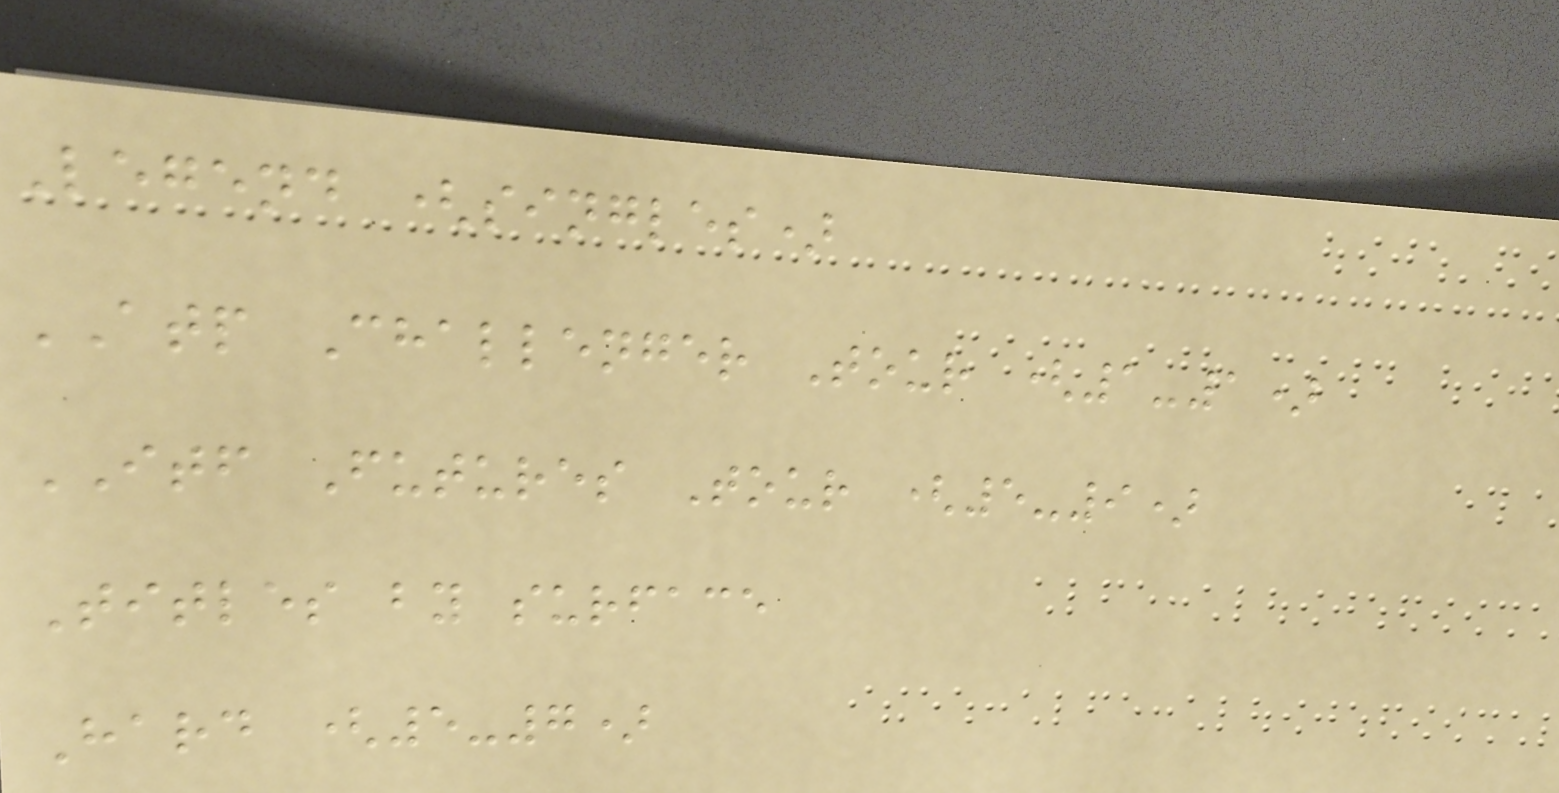Legend (singles)
ATP Challenger Tour (1-1)
ITF Futures Tour (5-9)
Titles by surface
Hard (5-7)
